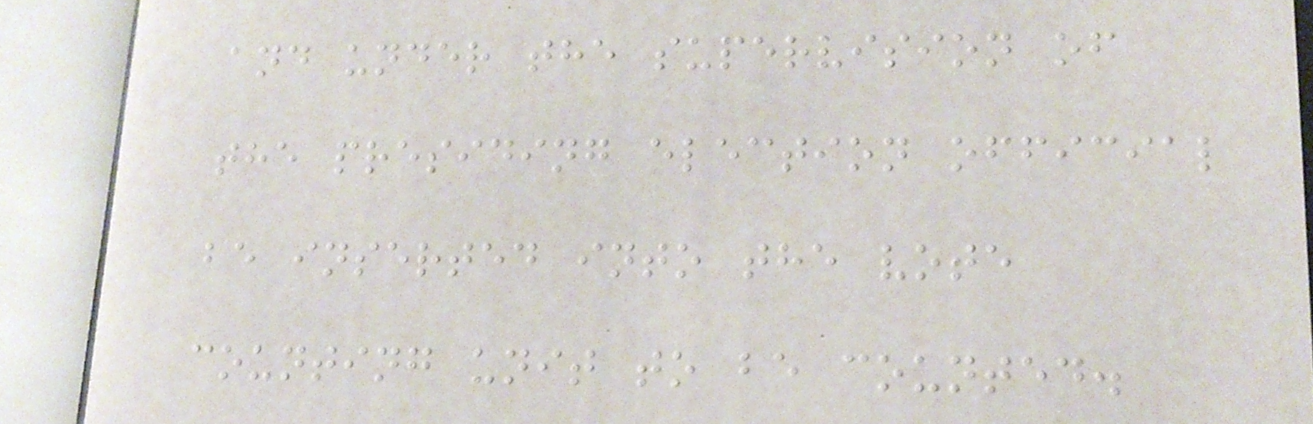and under the supervision of
the presiding election official
be inserted into the vote
counting unit to be counted.
